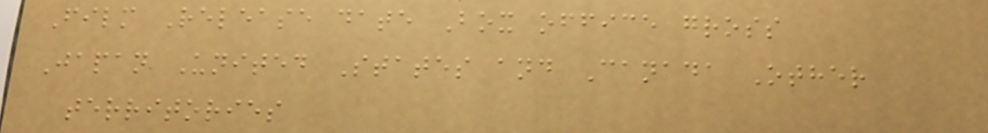Film Release date Box office gross
Japan United States and Canada Other
territories
